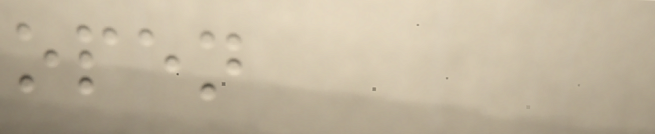open
